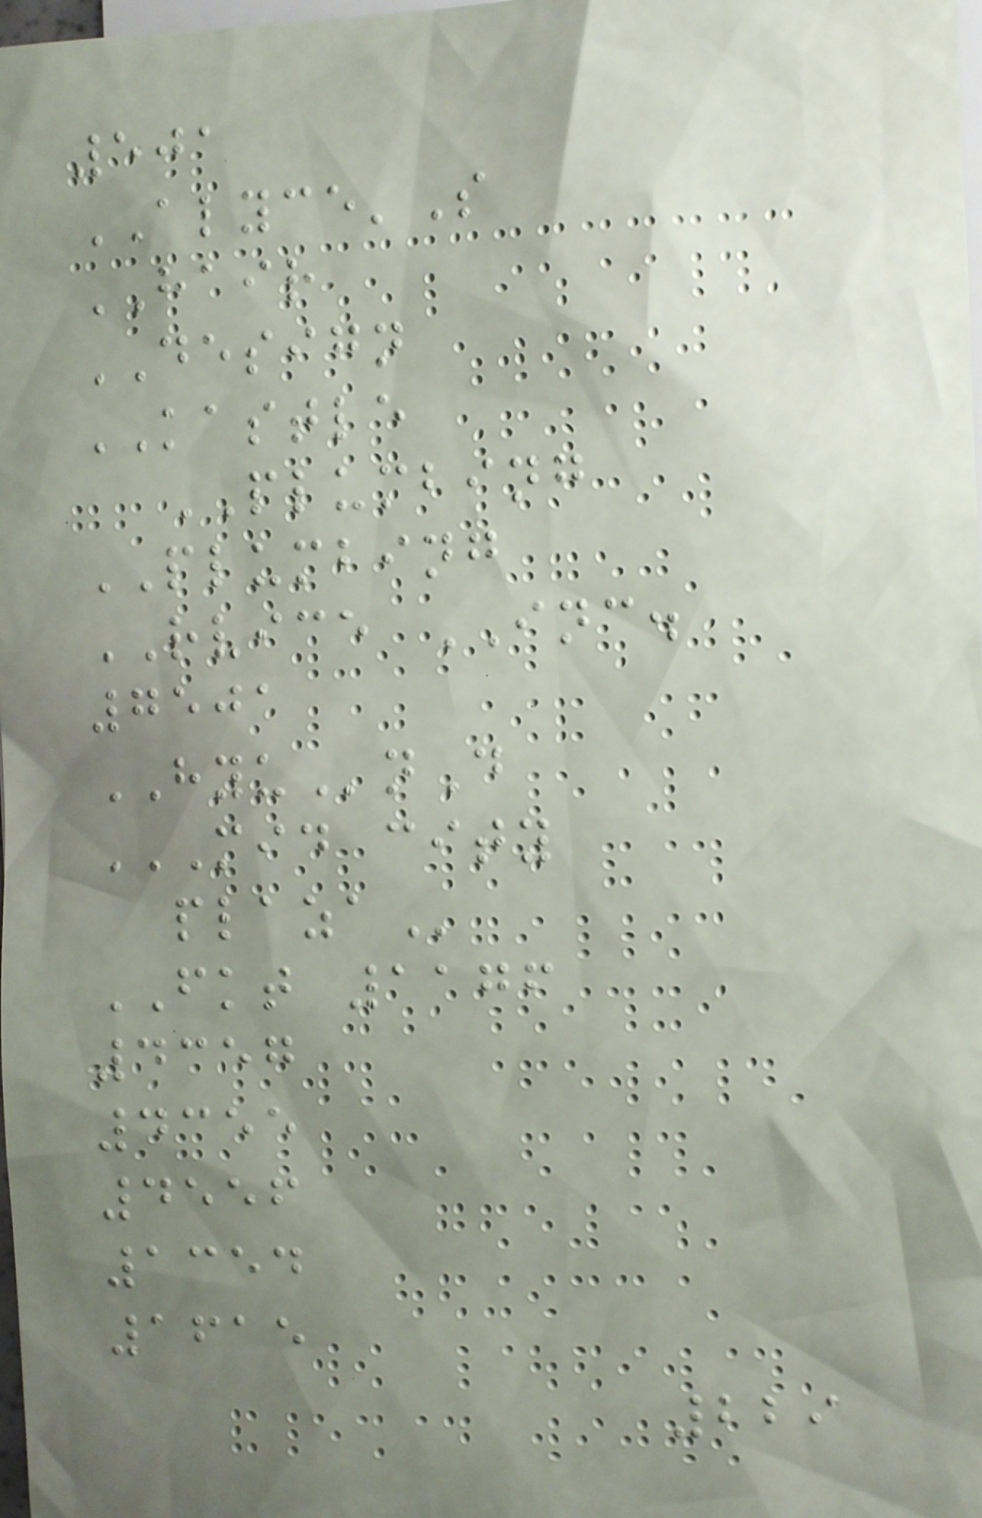501
ALYCE'S
HAIR
DESIGN
KASTLE
PLUMBING
PLUMBING
RVICE INC.
7501
HYUnD
MID CITY
PLAZA
FKT 1176
4357
4355
4556
1354
1615
229
